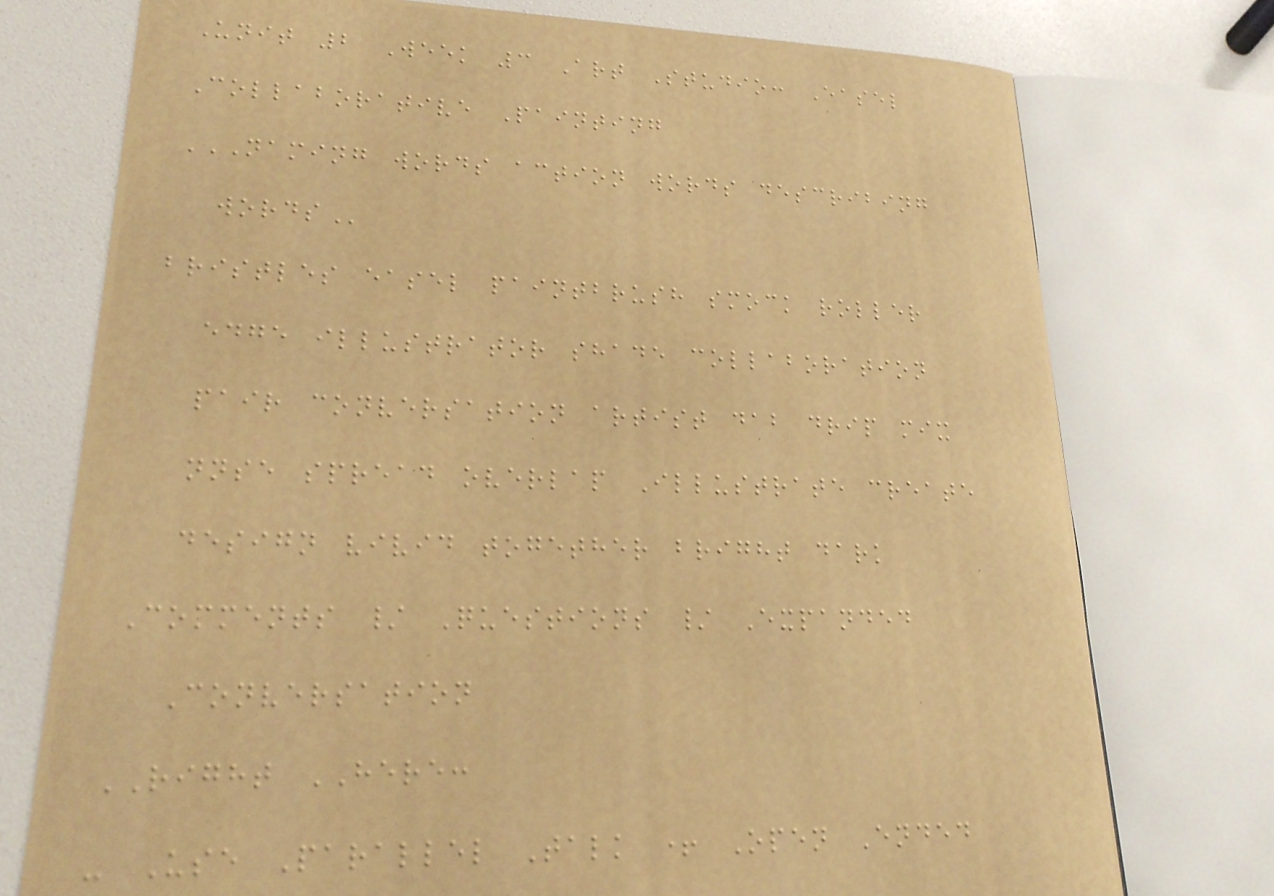Unit 2 Week 3 Art Studio: Easel
Collaborative Painting
NAMING WORDS ACTION WORDS DESCRIBING
WORDS
bristles easel paintbrush smock roller
edge illustrator shade collaboration
pair conversation artist dab drip mix
nnse spread overlap Illustrate create
design vivid together bright dark
Comments / Questions / Expanded
Conversation
RIGHT HERE:
- Use Parallel Talk + Open Ended
